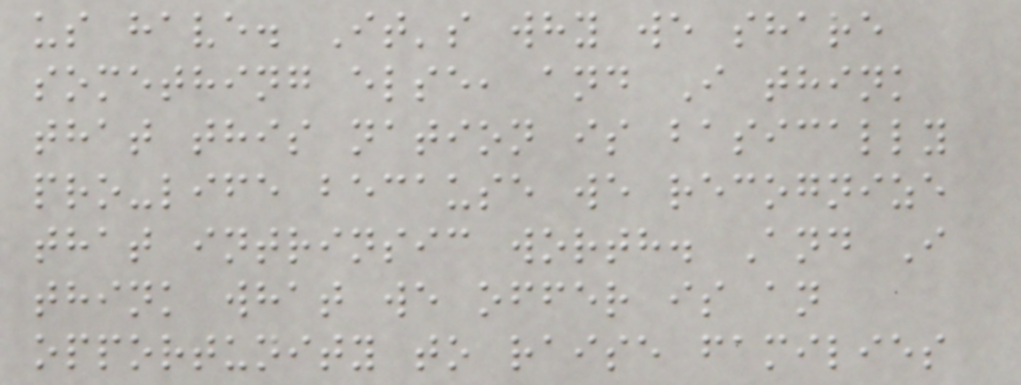us have. It's why we share
something else, and I think
that this nation is basically
pro-life because we recognize
that intrinsic worth. And I
think what we offer is an
opportunity to raise families
